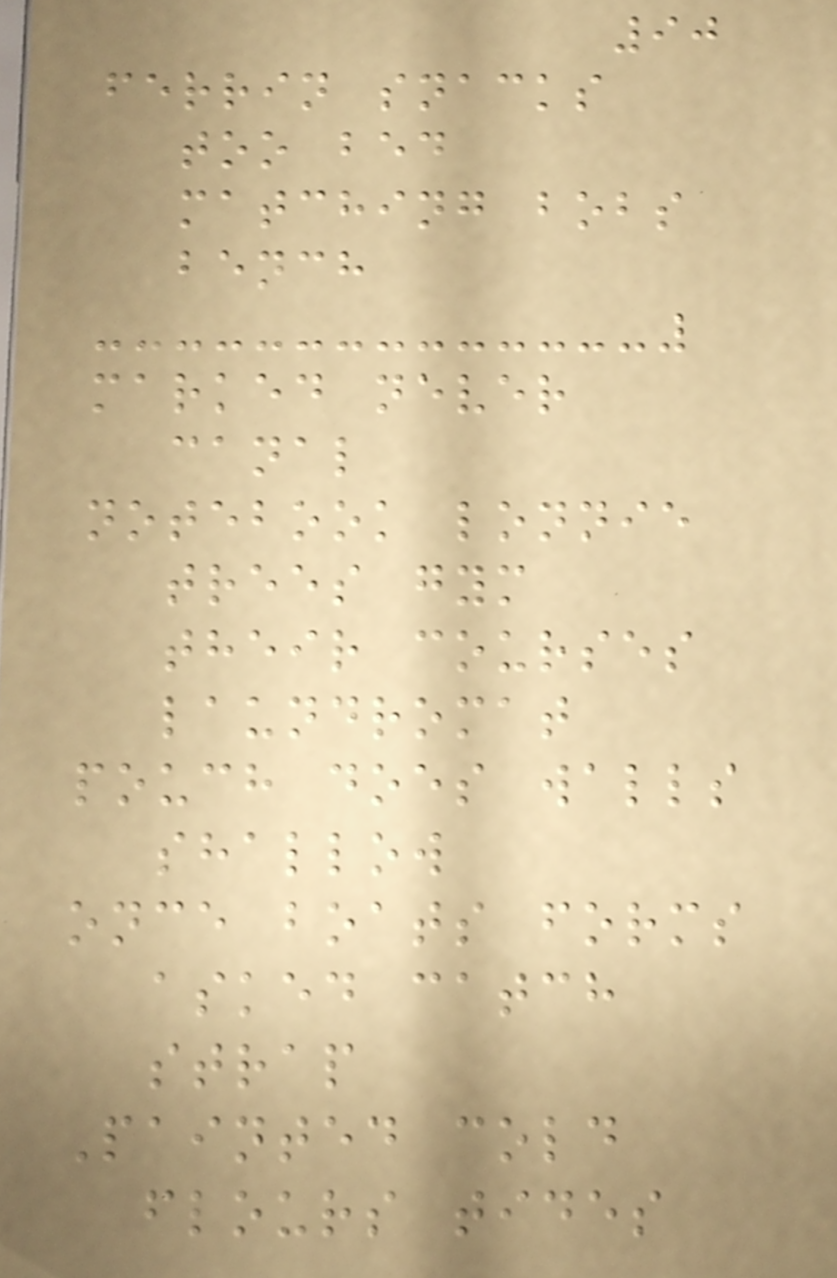90
ferrin snacks
too bed
matching bobs
bench
marked never
canal
notebook lonnie
trees gym
their courses
laundromat
pouch does walls
shallow
once boats forms
asked catch
strap
Painted cold
flours tides
